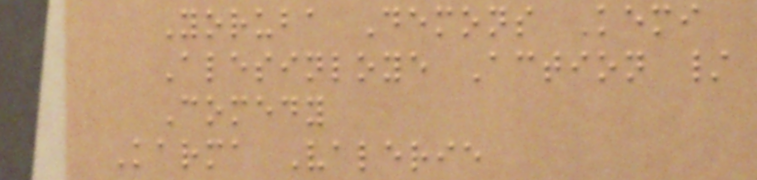Yoruba Demons Kemi
Alesinloye Action /
Comedy
Karma Valerie
